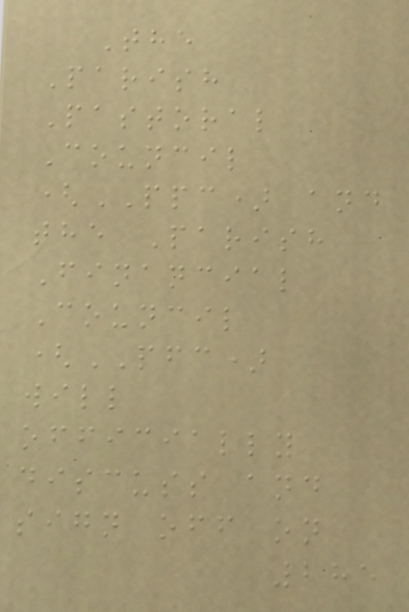The
Parish
Pastoral
Council
(PPC) and
the Parish
Financial
Council
(PFC)
will
officially
discuss and
sign off on
285
